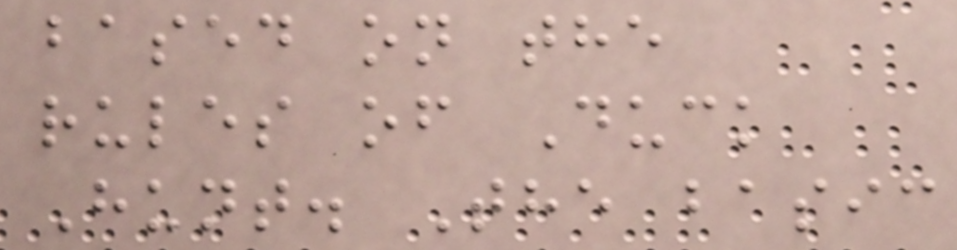based on the
rules of Duck
Hunt. The basic
